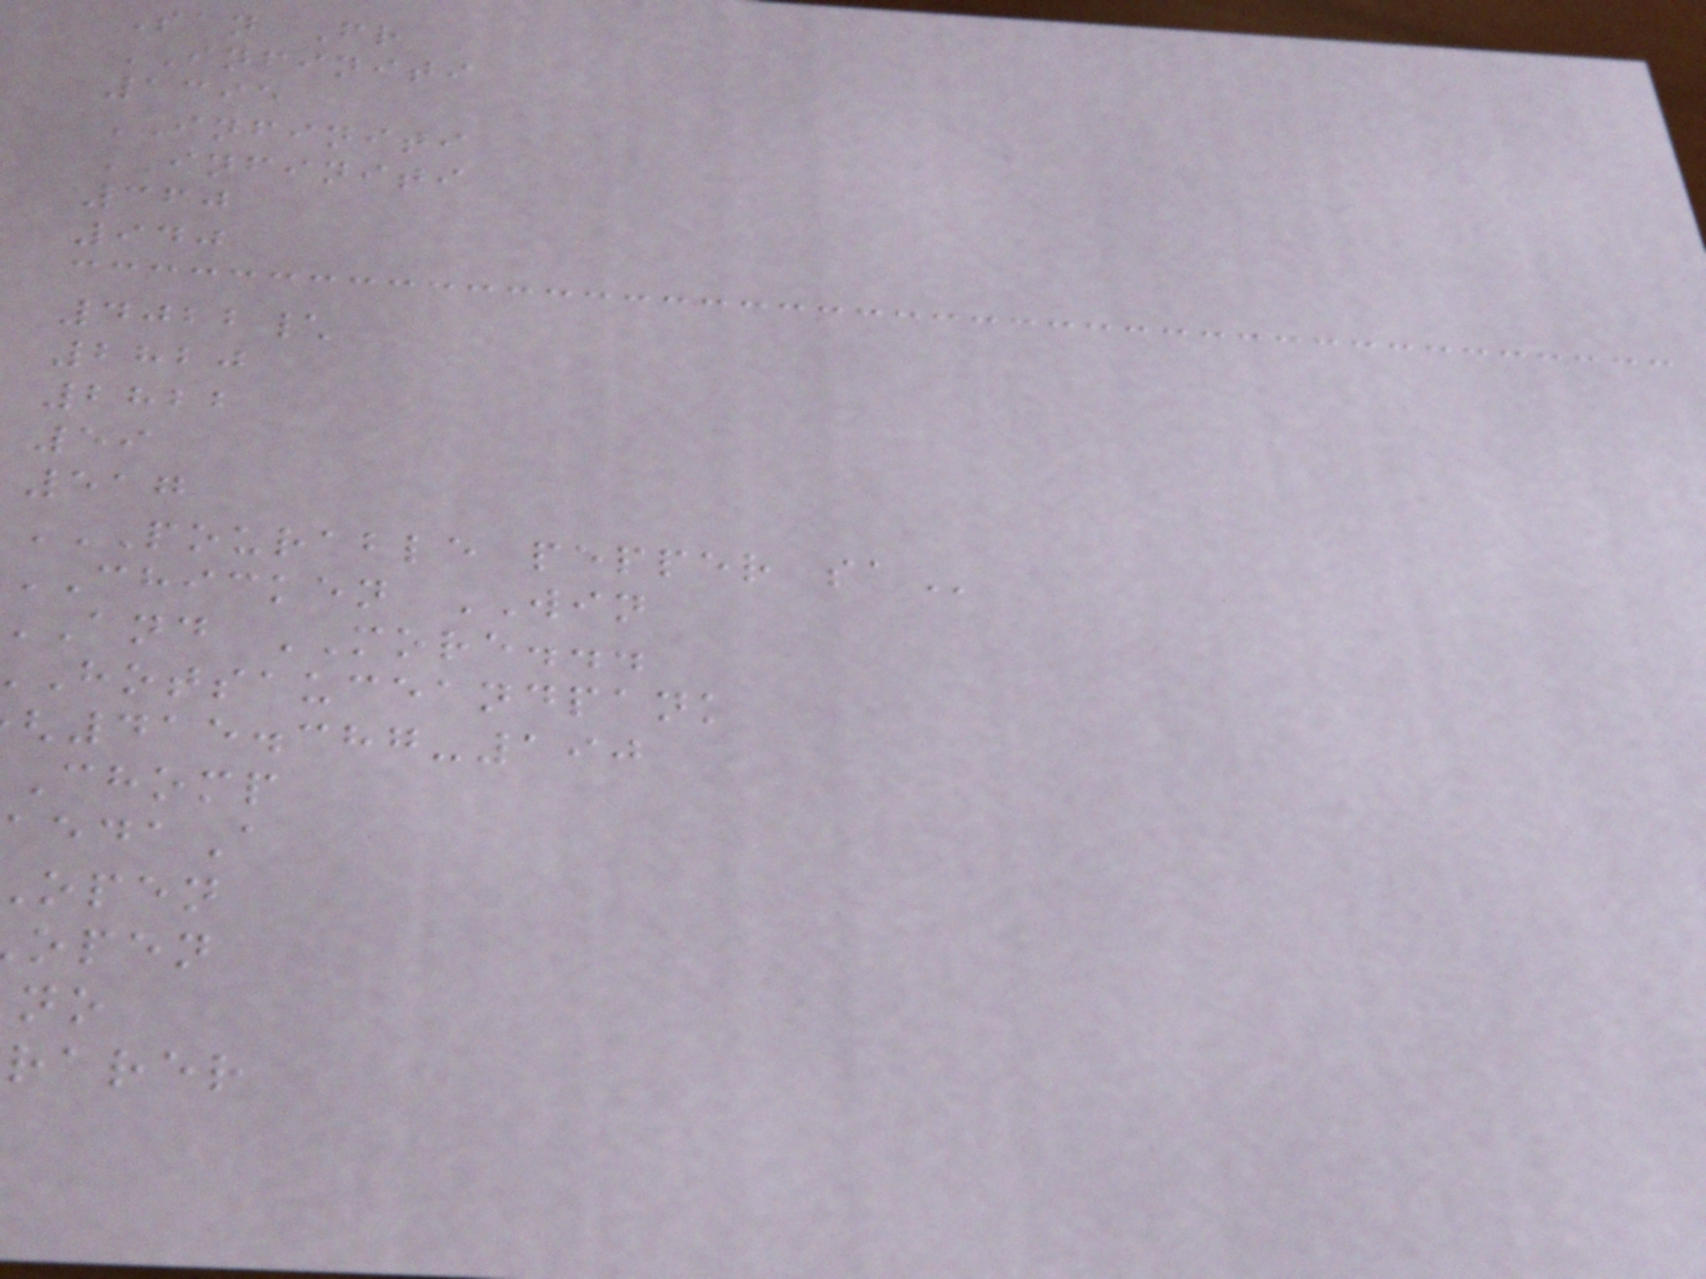San Fr
INFINITI
1395
INFINITI
INFINITI
360
940
4022\
2820
2822
59
517
POURABLE PEPPER SA
CHICKEN WIN
and MORE...
hotsauceandpank
415.387-190
chomp
open
open
rarer
